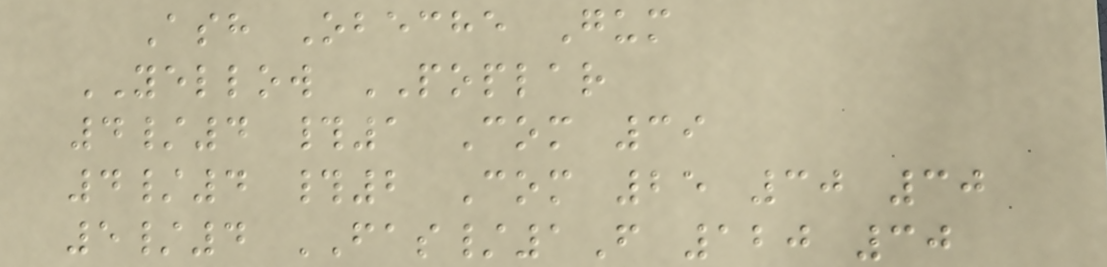Ash Obeche Gum
YELLOW POPLAR
4/4 #1 Com 39
4/4 #2 Com 25 30 30
5/4 FAS/1F 120 30
